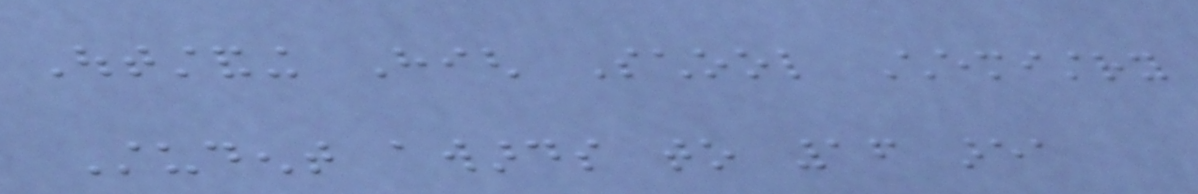Outstanding High School Chemistry
Student awards to 16 area
